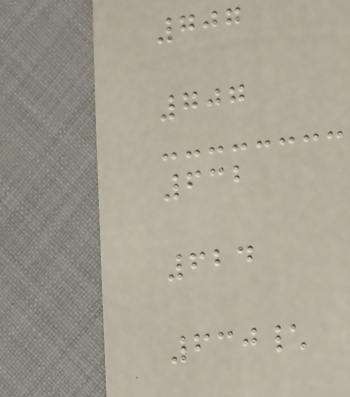707
707
632
624
630\
